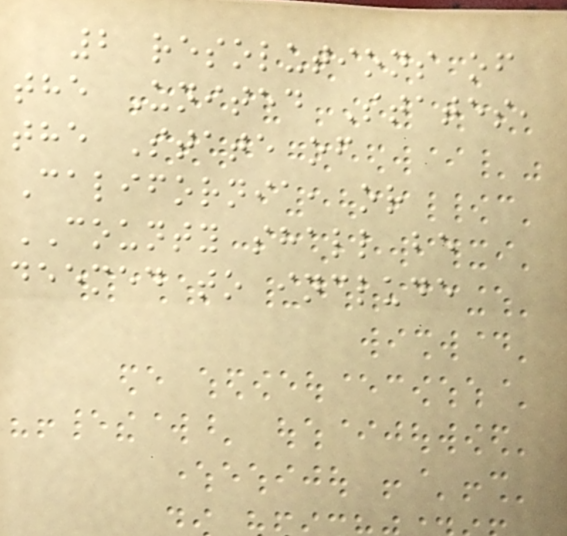2 resolutions of
the United States,
the State of
California, or
COUNTY shall be
deemed to include
